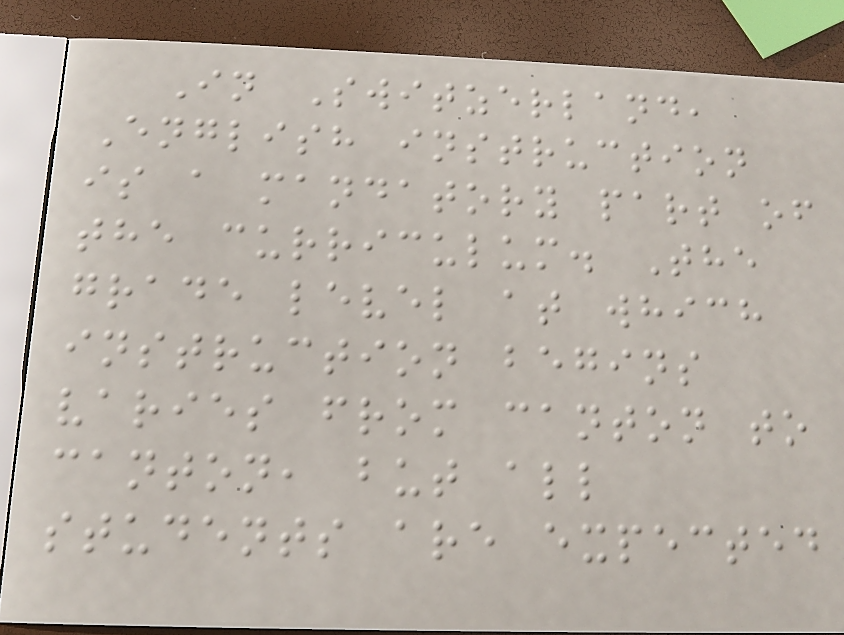In Switzerland,
English instruction
is a mandatory part of
the curriculum. The
grade level at which
instruction begins
varies from canton to
canton, but all
students are expected
